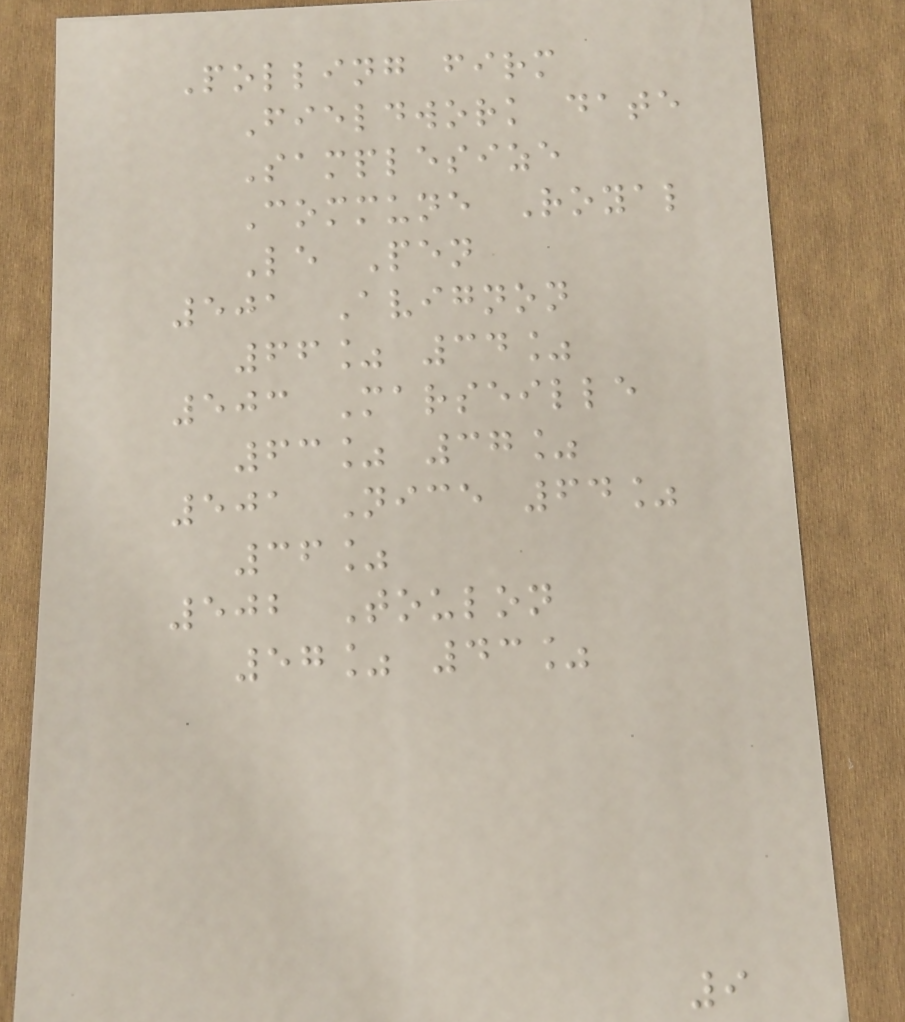Polling firm
Fieldwork date
Samplesize
Commune Royal
Le Pen
501 Avignon
66% 34%
503 Marseille
63% 37%
501 Nice 64%
36%
502 Toulon
57% 43%
9
